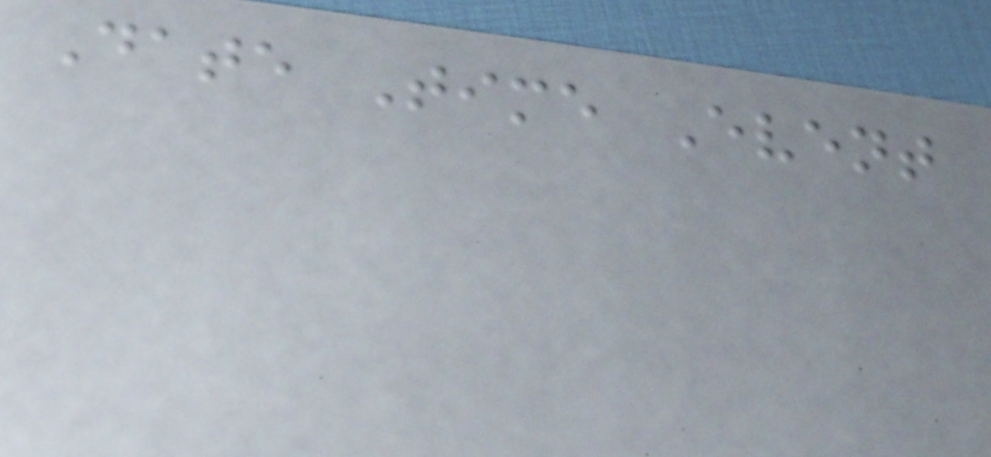Date Time Event
